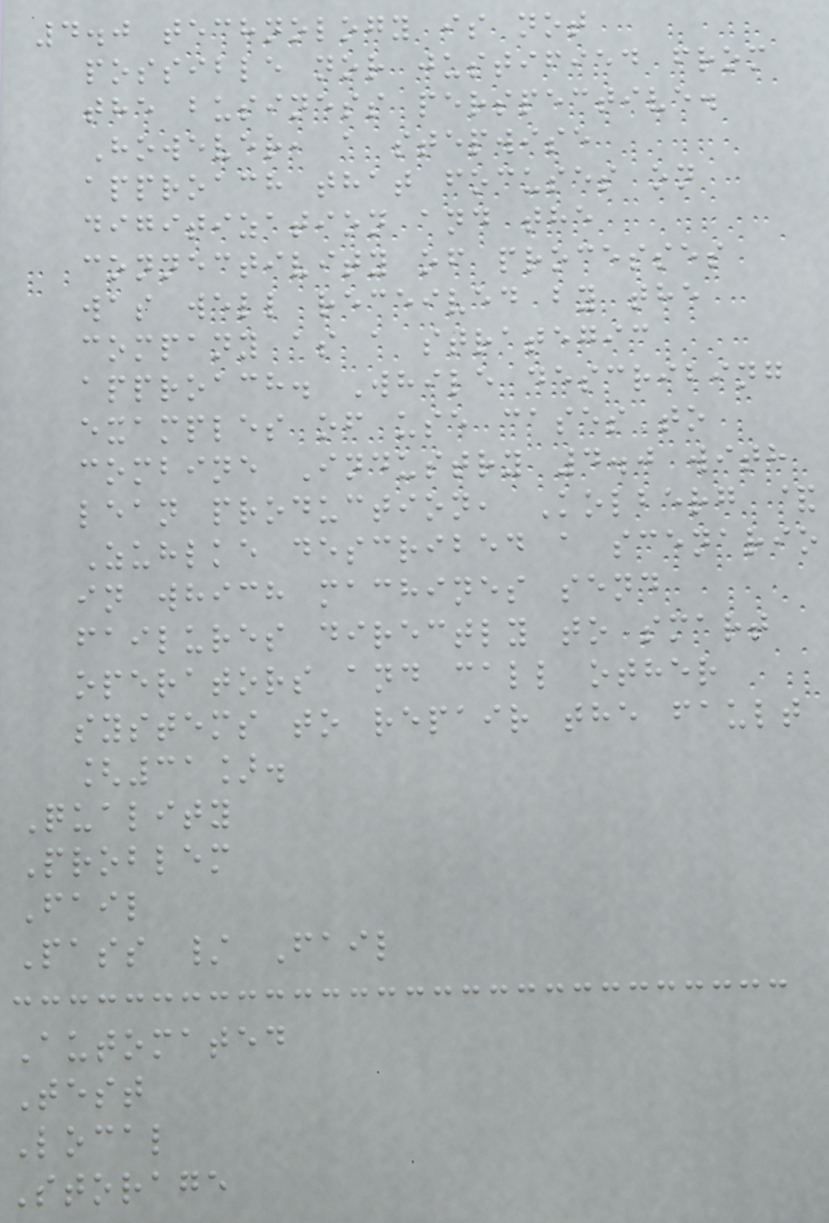4.0 technology is not
possible nor justified from
the business perspective.
However, a stepwise
approach that focuses on
digitization and the
connectivity of processes
was well received by the
company as a strategic
approach. While describing
examples of use cases to
combine Industry 4.0 with
lean production, Kolberg &
Zuhlke described a scenario
in which machines send
failures directly to smart
operators and call other
systems to repair the fault
[31].
Quality
Problem
Fail
Pass / Fail
Automated
Test
Local
Storage
